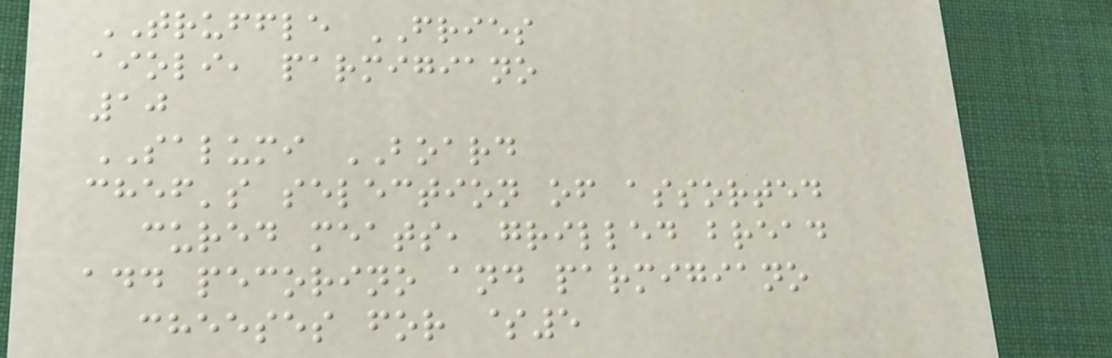TRUFFLE FRIES
aioli, parmigiano
10
SALUMI BOARD
chef's selection of assorted
cured meats, grilled bread
add pecorino and parmigiano
cheeses for $5
